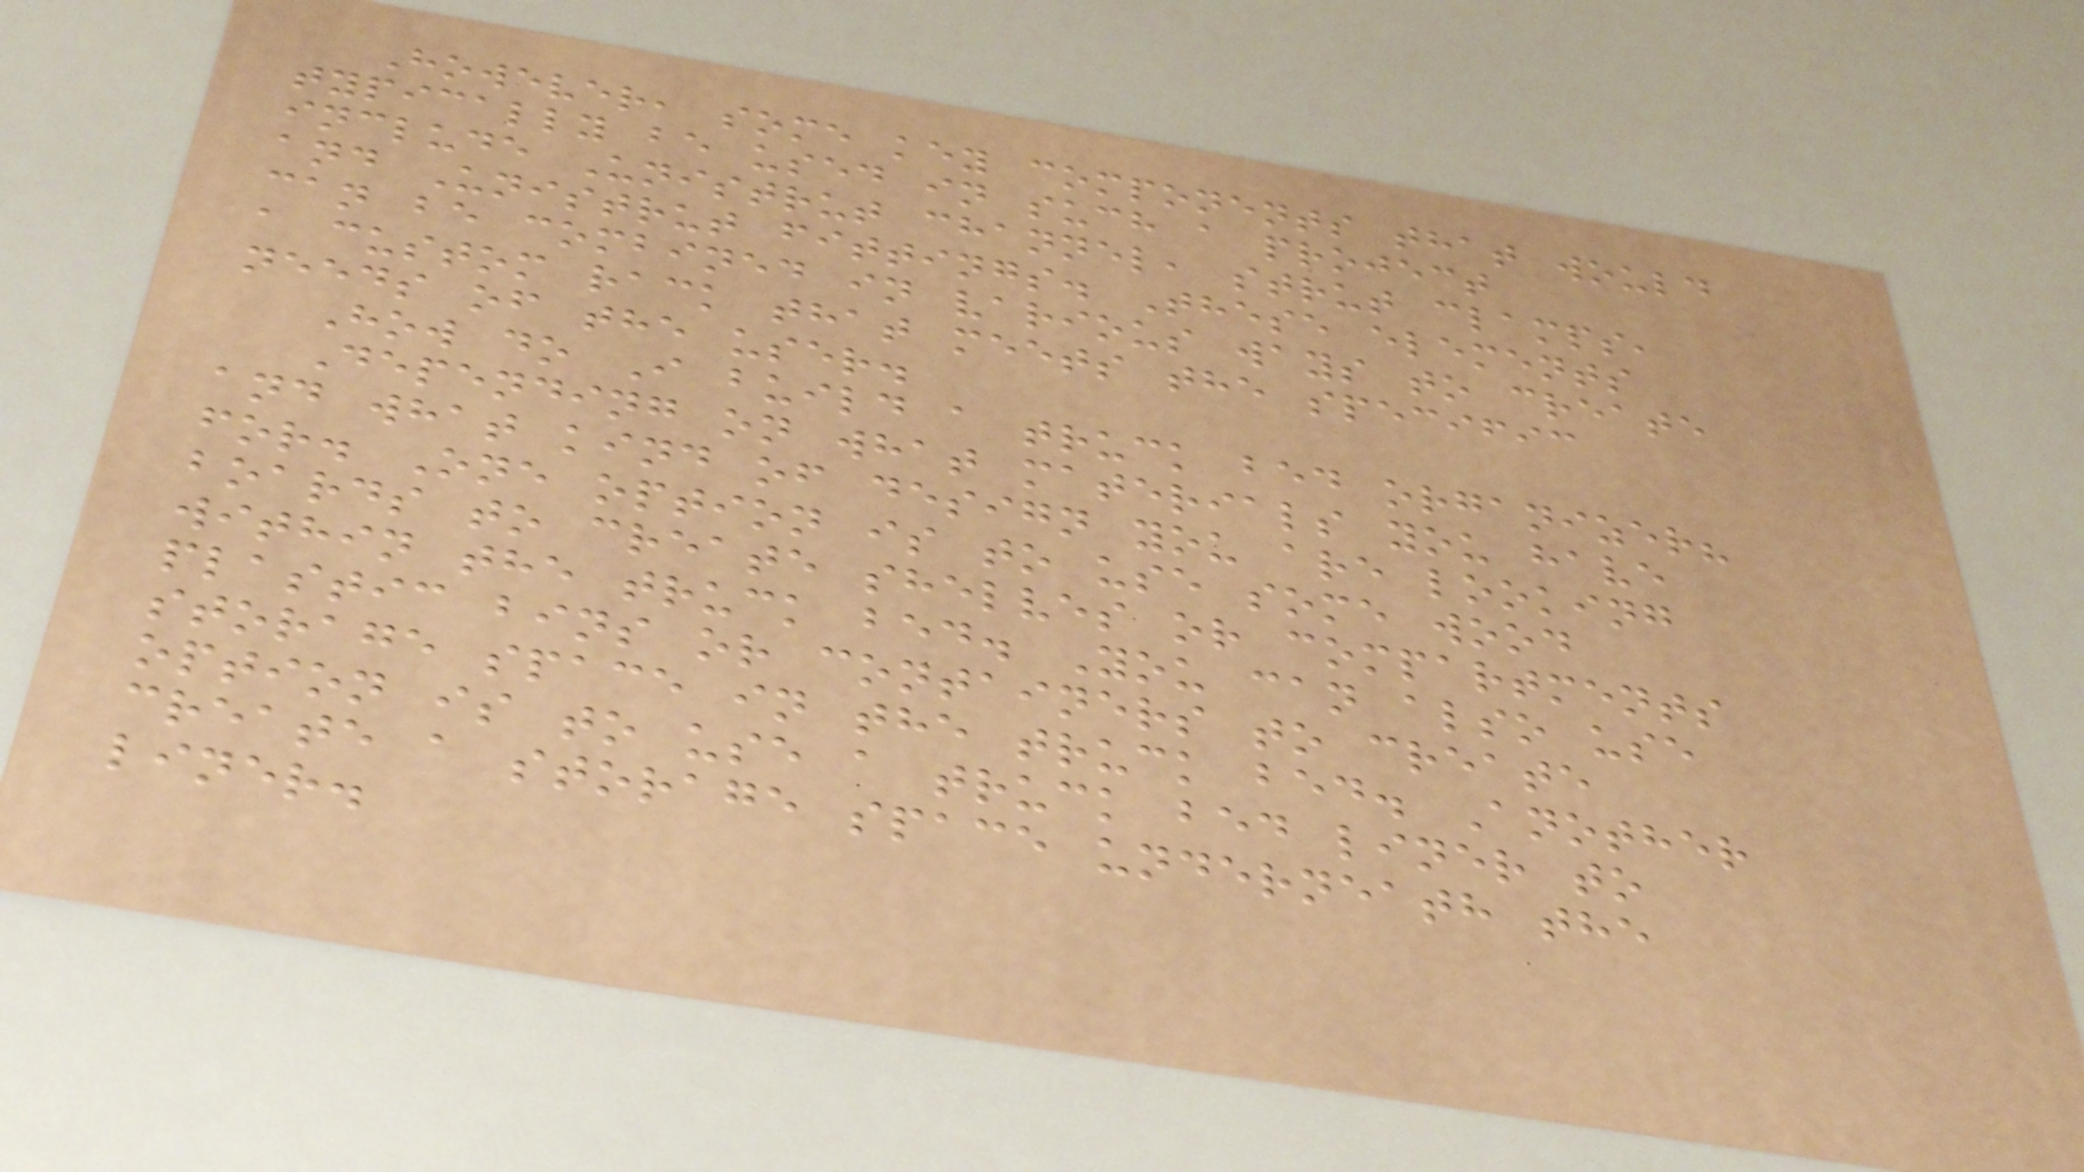However, some key components that would
typically be used in such a project
include Unistrut channel, strut clamps,
and Unistrut fittings. These elements
can be combined in various ways to create
a custom rack that meets the specific
needs of the user.
How do I build a truck bed organizer?
Depending on what materials you have
and what kind of design you are looking
for. One option is to use some wood
boards to create shelves or compartments
within the truck bed. You can also use
plastic bins or containers to create
storage space in the truck bed. Another
option is to use a truck bed liner to
create a storage space underneath the
liner.
